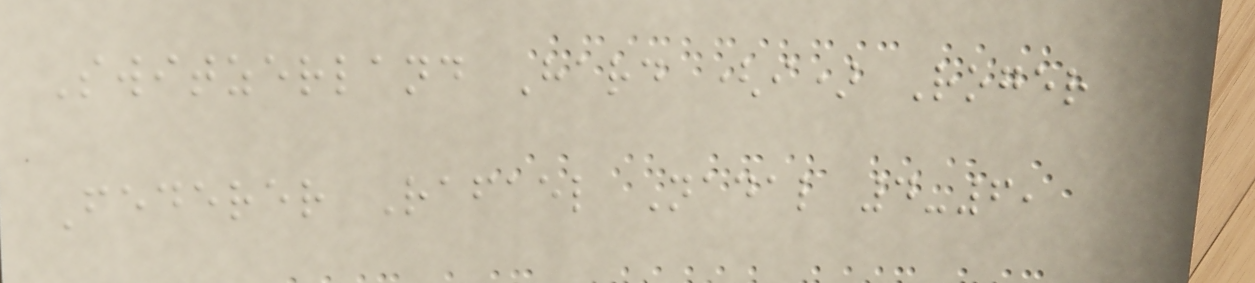Switzerland Hard (i) Roger
Federer Rafael Nadal 4-6,
